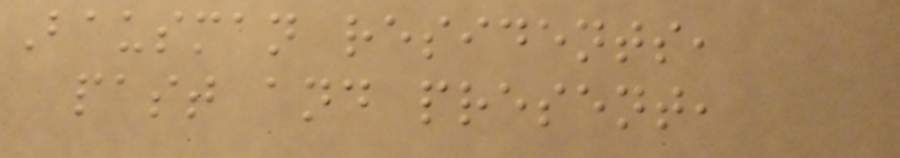Bausman residents,
past and present,
